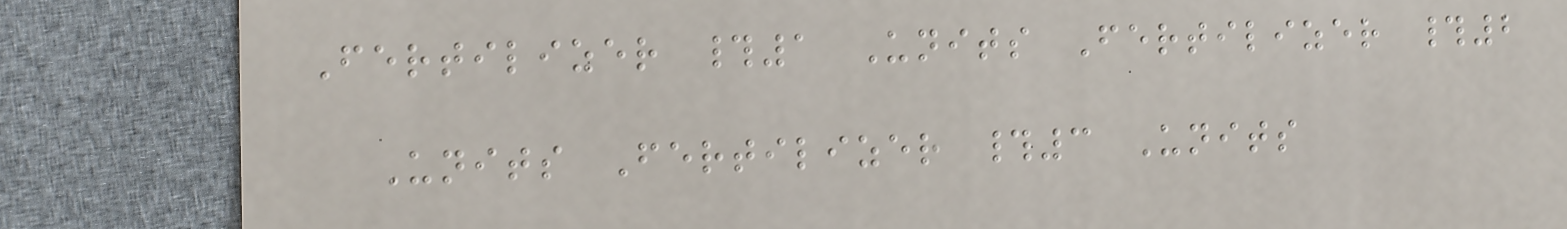Fertilizer #1 Units Fertilizer #2
Units Fertilizer #3 Units
